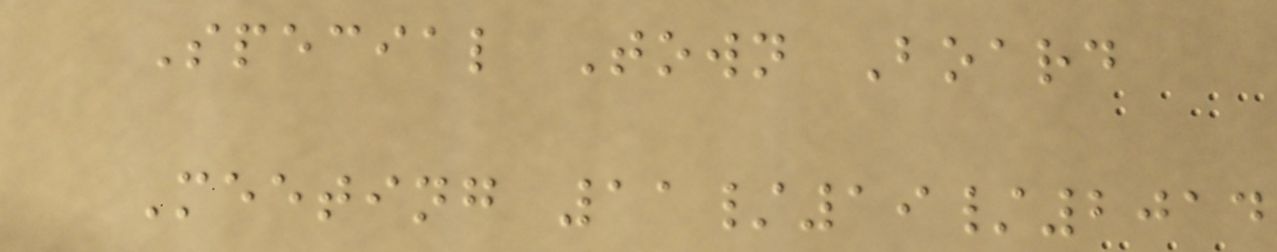Special Town Board
Meeting 11/19/2014
